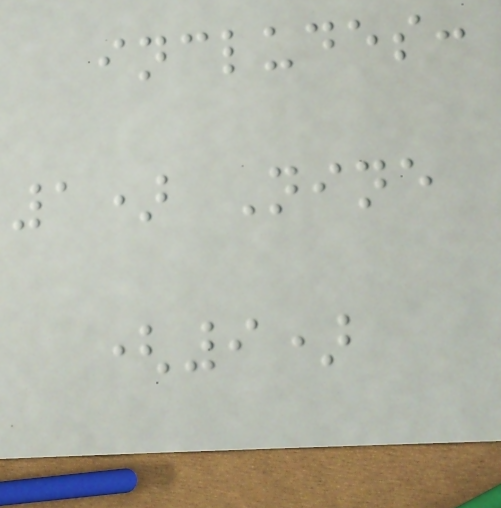includes:
1) Nine
(9)
